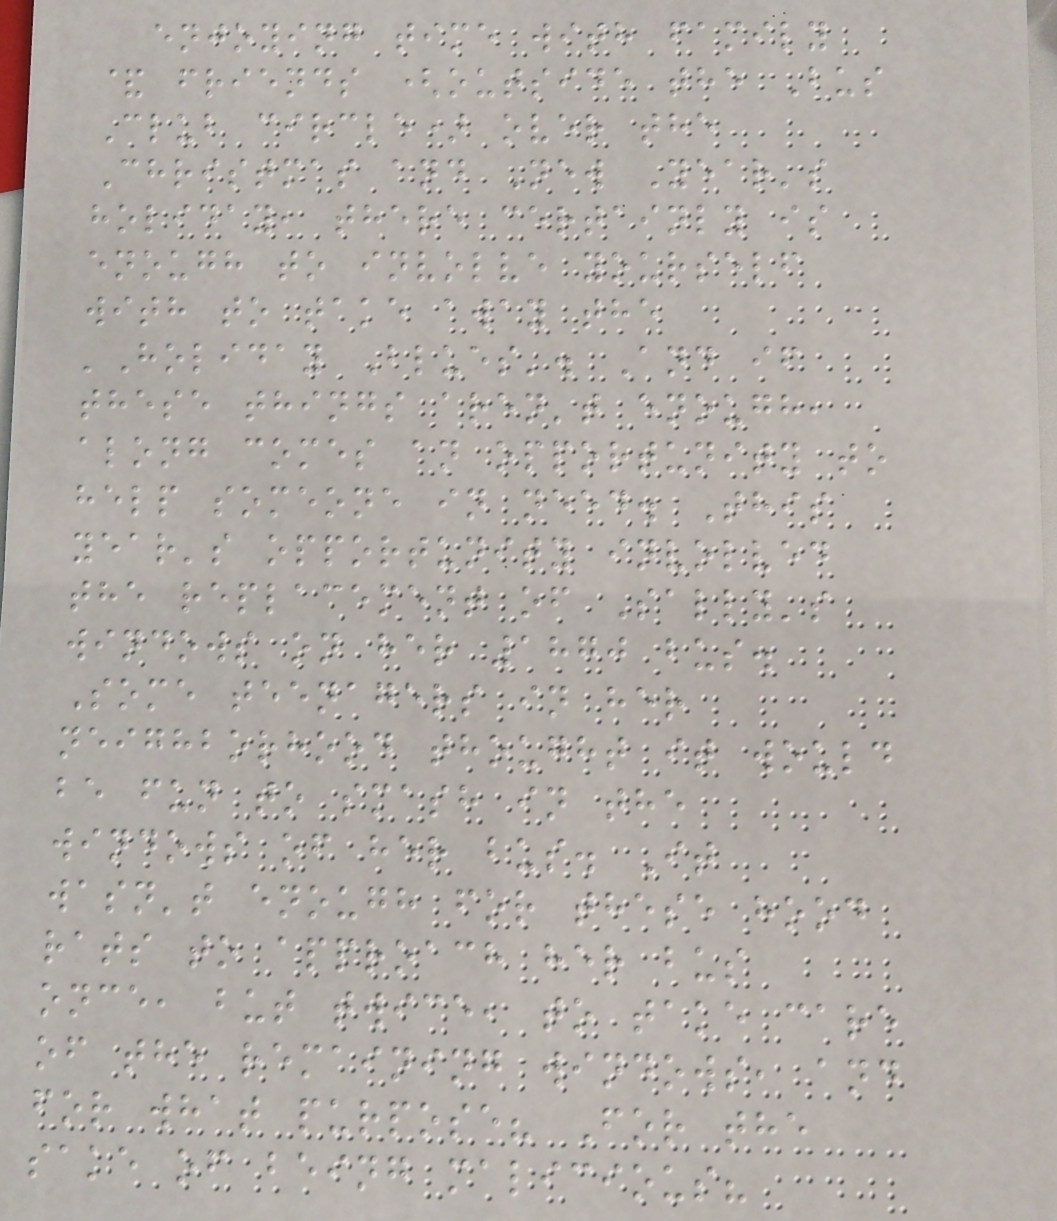enjoying time with family
& friends (outside the Bus
Club circle) over the
Christmas and New Year's
holiday, there certainly is
enough to involve yourself
with to take away the
'Holiday Blues'. And if
these things aren't enough,
along comes an opportunity to
help someone in need. This
year's opportunity involved
the replacement of Sally's
windows on her 1870 bus.
Some teenagers in her
neighborhood thought it would
be fun to smash in the
windows of her bus. It
wasn't enough for these hood
rats to approach her bus
once, but twice, to take care
of the remaining windows, and
for what purpose? For the
sake of being malicious?
